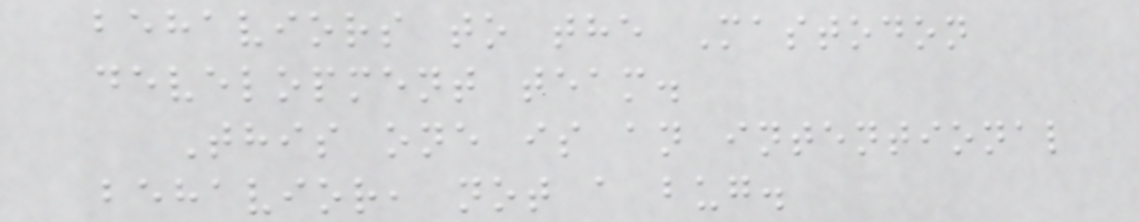behaviors to the Mastodon
development team.
This one is an intentional
behavior, not a bug.
